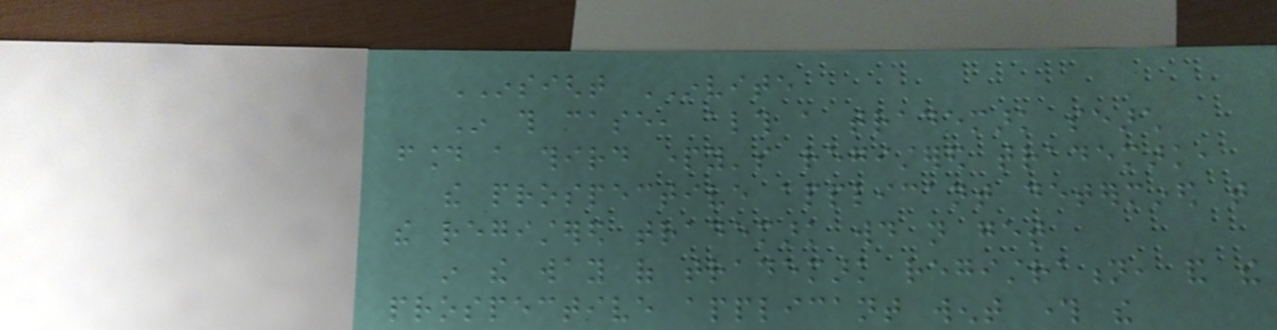INSIGHT INVITE
In this case, although a trademark search
found a third party's registered trademark,
the prospective applicant determined that
the registered trademark would not get
in the way of trademark registration, and the
prospective applicant went through the
